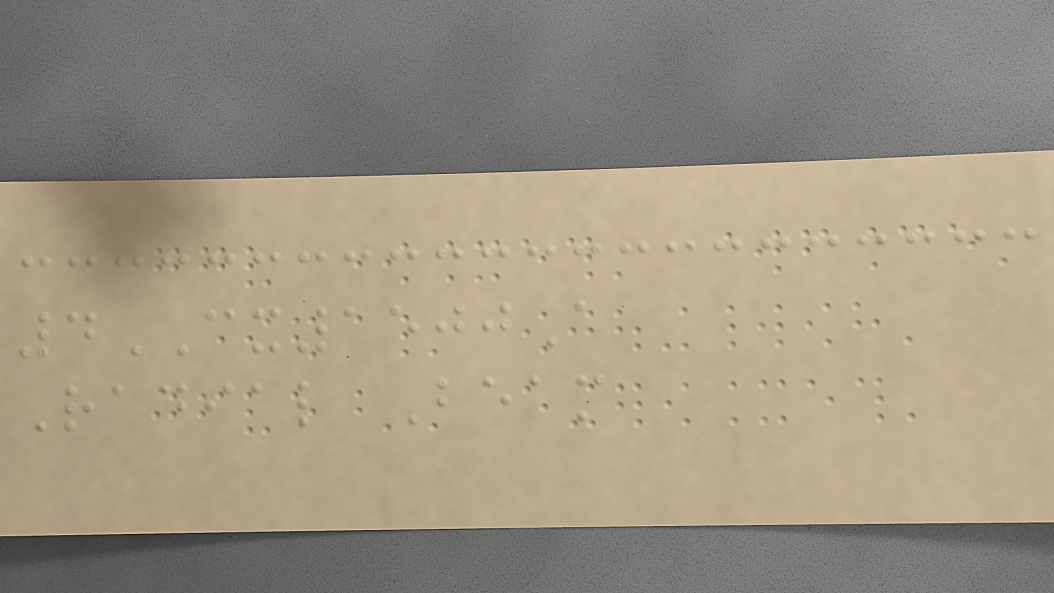4CX1500A
Radial Beam
